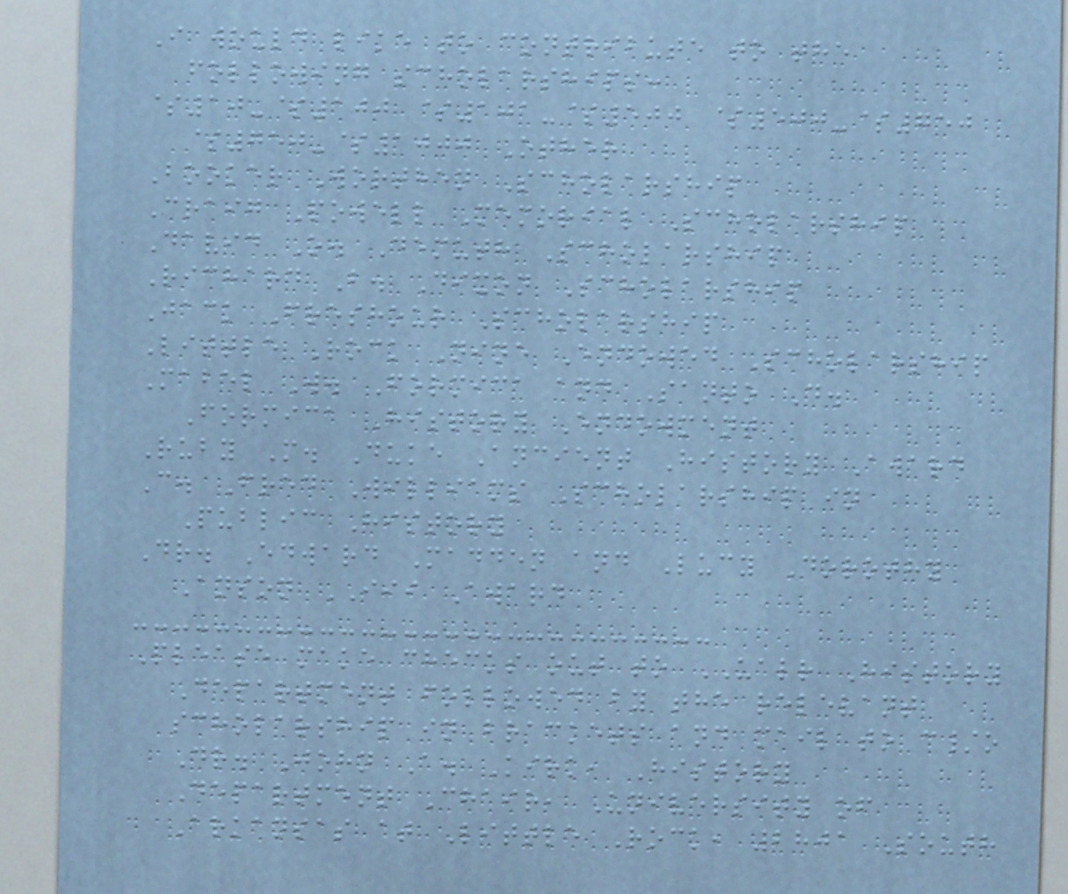I would like to contribute to the
following scholarships:
$10-$100 $101-$500 $500-$750
$750-$1000 Other
Booker Worthen Scholarship
Craig Powell Memorial Scholarship
David O. Demuth Scholarship
Richard B. Dixon Scholarship
Jack Freshour Scholarship
Little Rock Nine Endowed Scholarship
Mabel W. Formica and Santo D.
Formica History Endowment
Ruby M. Duke Ancient History Award
C. Fred Williams Scholarship in
Public History
Dr. Edward Madden and Lucy Dorothy
Anson III Award
Please make checks out to UALR History
Department followed by the relevant
scholarship in brackets and mail to c/o
Dr. John A. Kirk, History
Department Chair, University of
Arkansas at Little Rock, 2801 South
